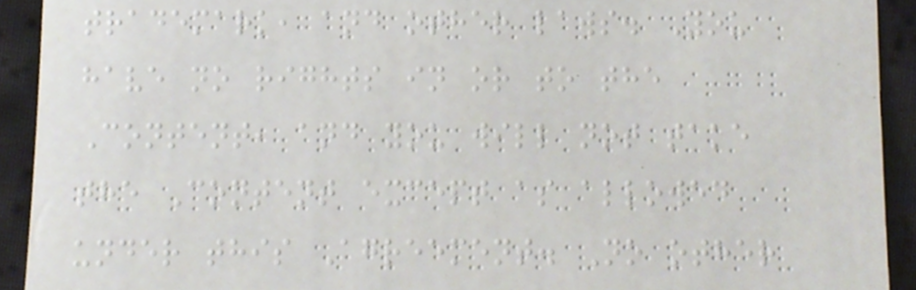trademark, and other laws. You
have no rights in or to the
Content, and you will not take
the Content except as allowed
under this Agreement. No other
